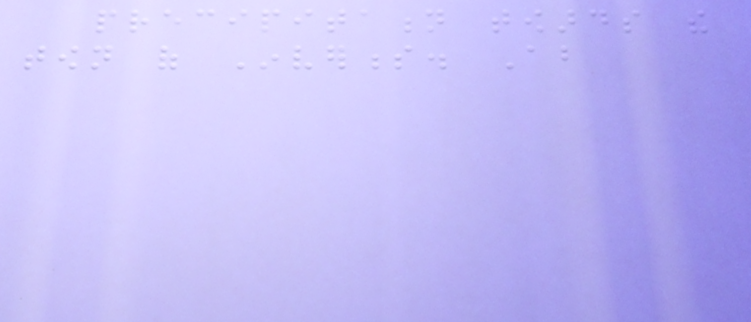precipitation towards the
town of Inverness. About
